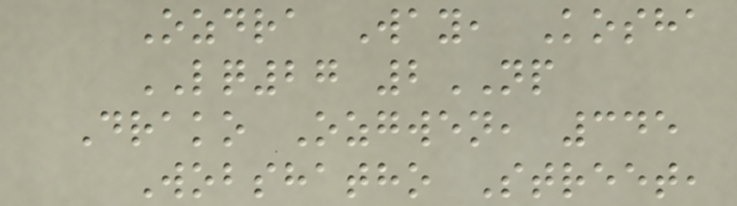Ozdra Way, Kosha
LQ27 2NP
Drako Ozgwen, 345
Wobshatho Street,
